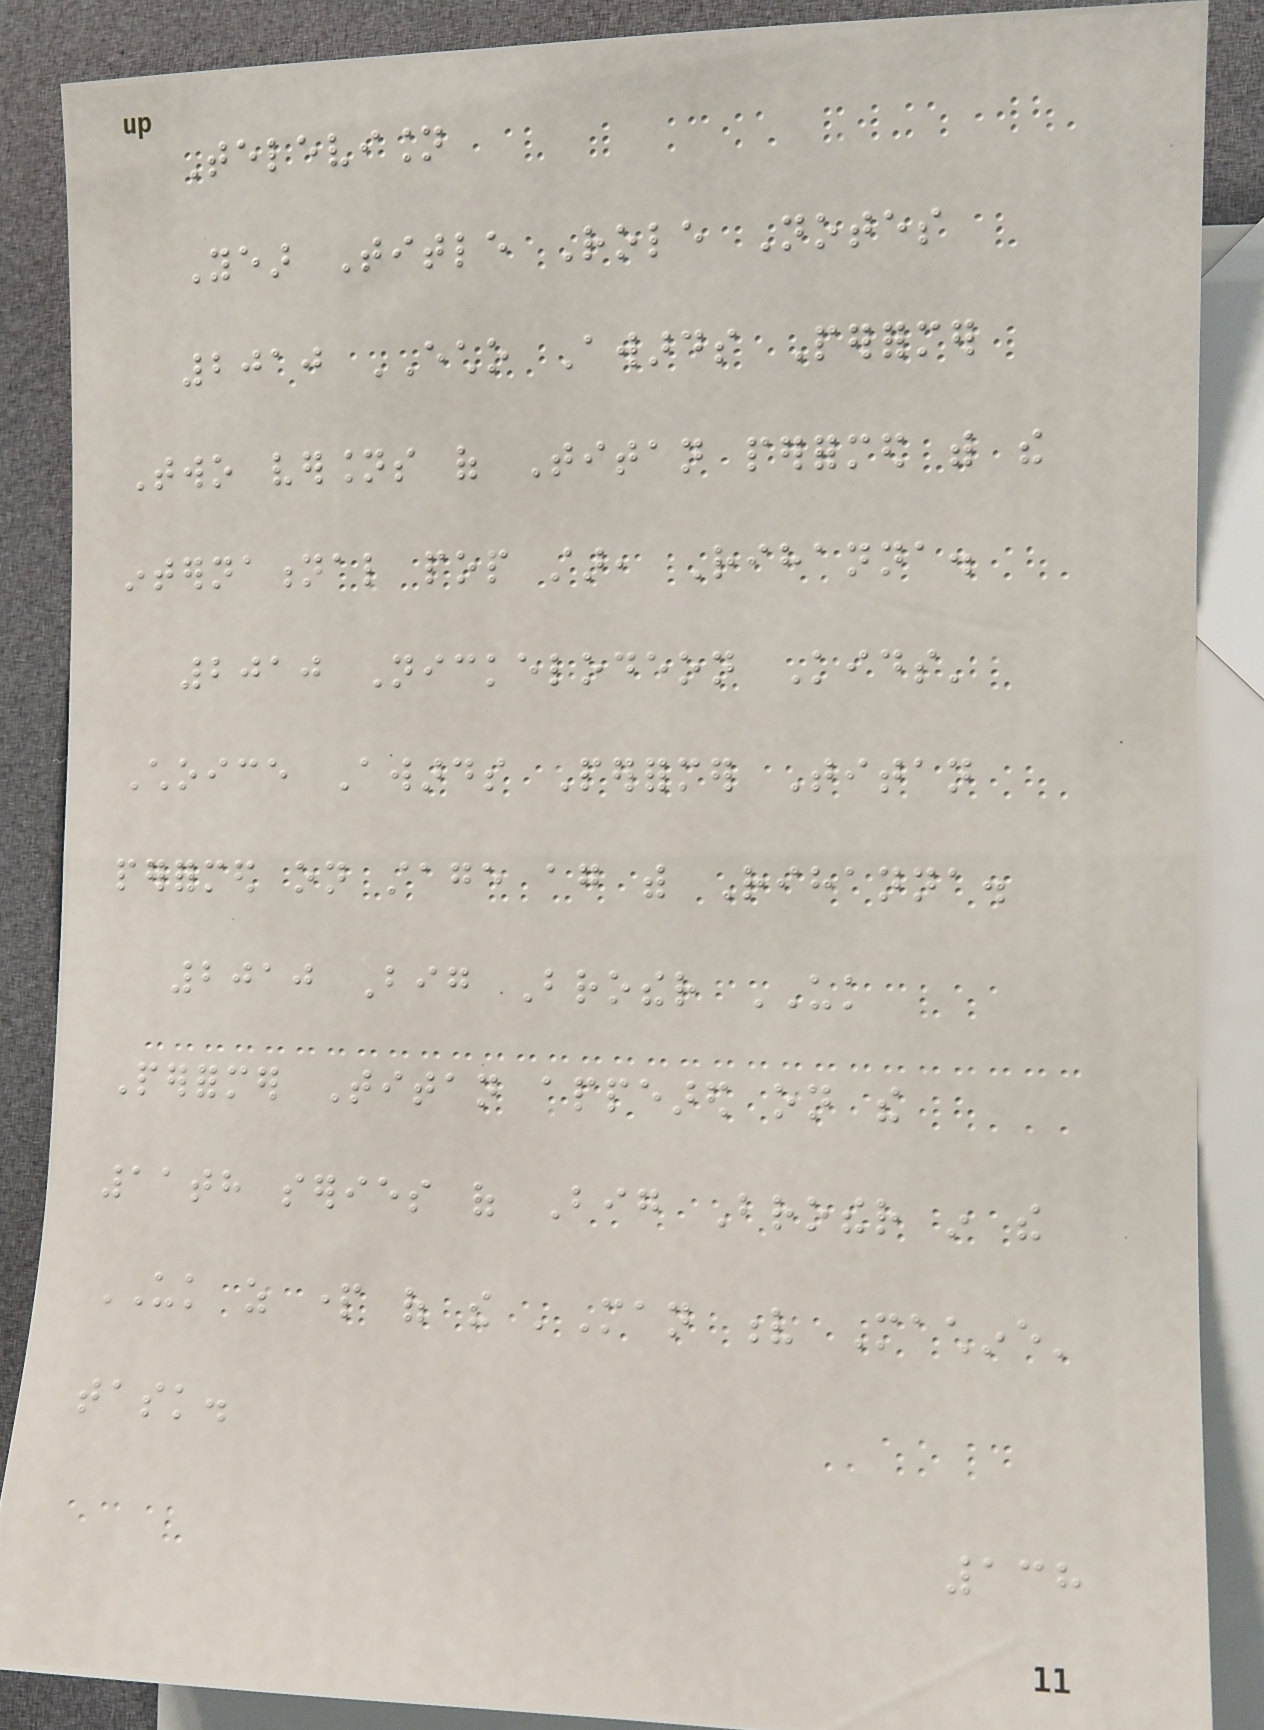Television
Year Title Role Notes
2010 ECHO Awards Performer
Two versions of Titan performed with the
international pop star, Rihanna.
2010 Nickelodeon Kids'
Choice Awards Performer Titan
performed on stage again with Rihanna.
2010 Big Brother UK
Performer Titan appeared on the
11th series of Big Brother in the
UK as part of the 'Man v Machine'
task.
138
